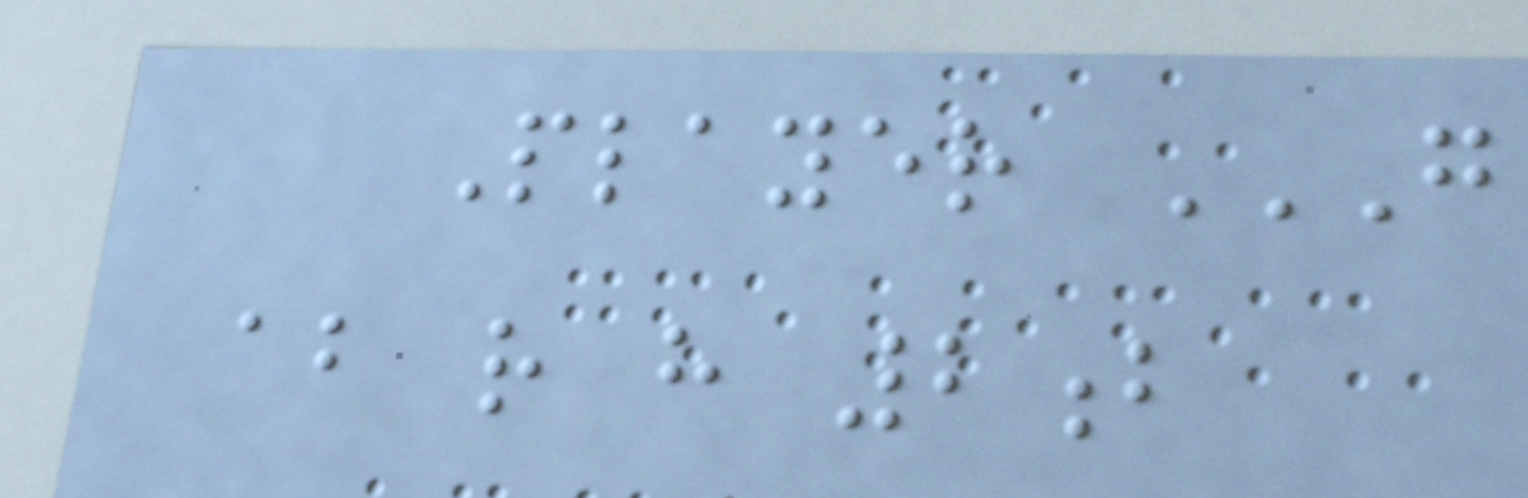Player G
AB R H 2B
